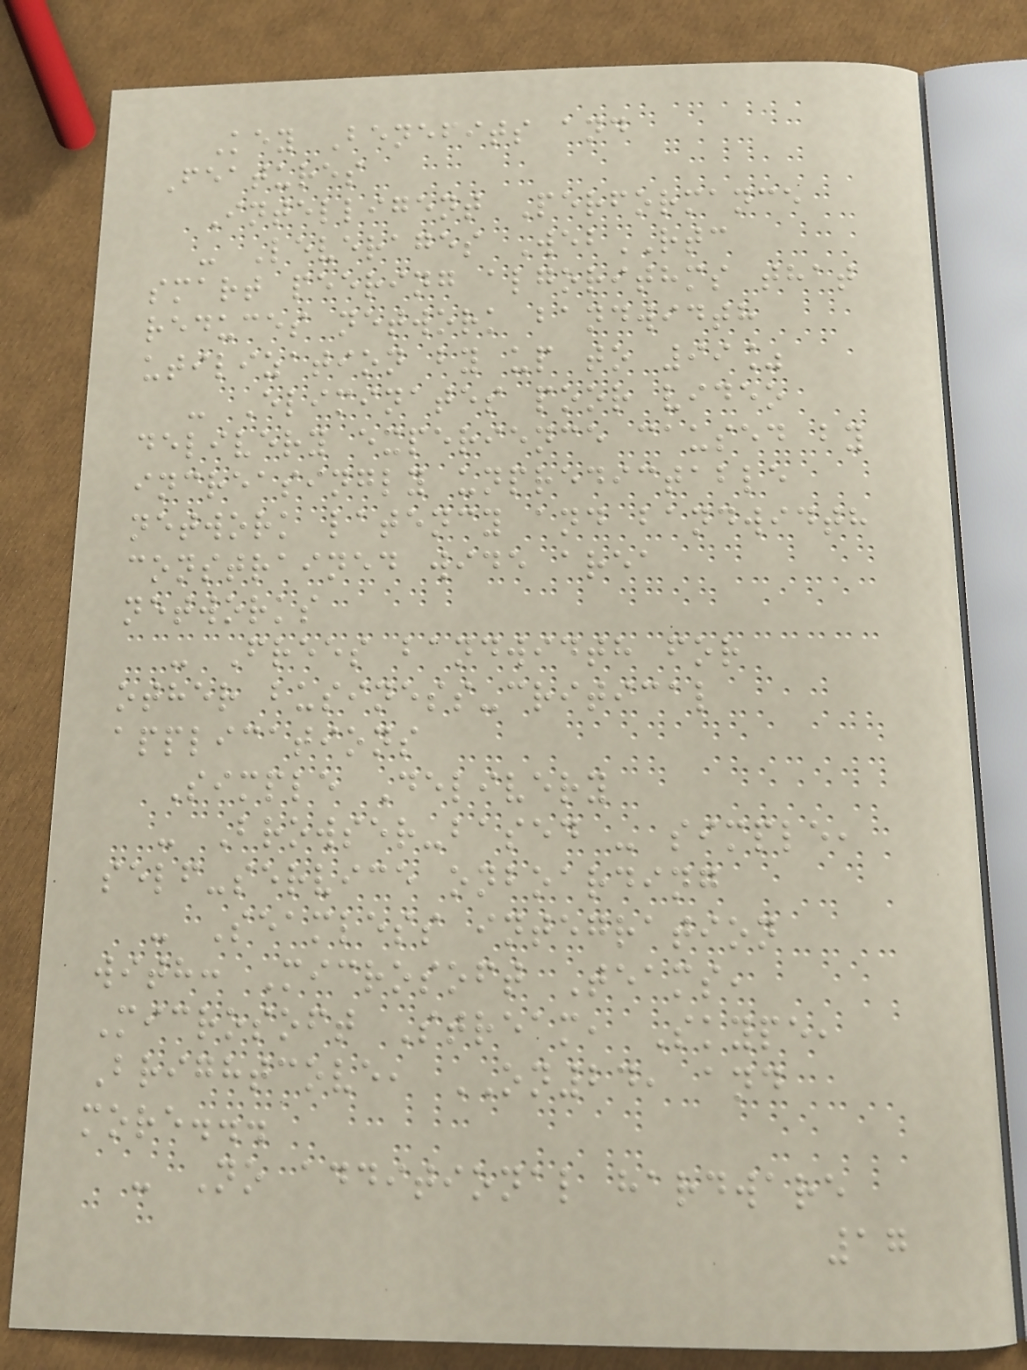Key Benefits and
Features
Intelligent Performance
- Leverages WebRTC
smart peering algorithms that
reduces network bandwidth
utilization by up to 99%
- Eliminates poor video
delivery experience caused by
increasingly unpredictable
network latency and bandwidth
constrained wide area
networks
- Frees bandwidth for
other business-critical
applications
Simple Delivery
- Browser-based - simple,
self-service onboarding
- Seamless integration
with: Microsoft Teams,
Microsoft Stream, Skype,
Brightcove, ON24, and
more...
- No additional hardware
17
